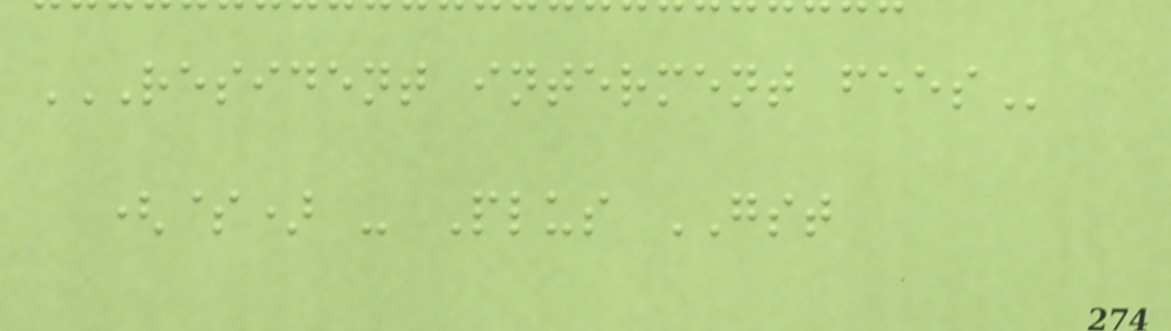RESIDENT INTERMENT FEES
($) - Plus GST
